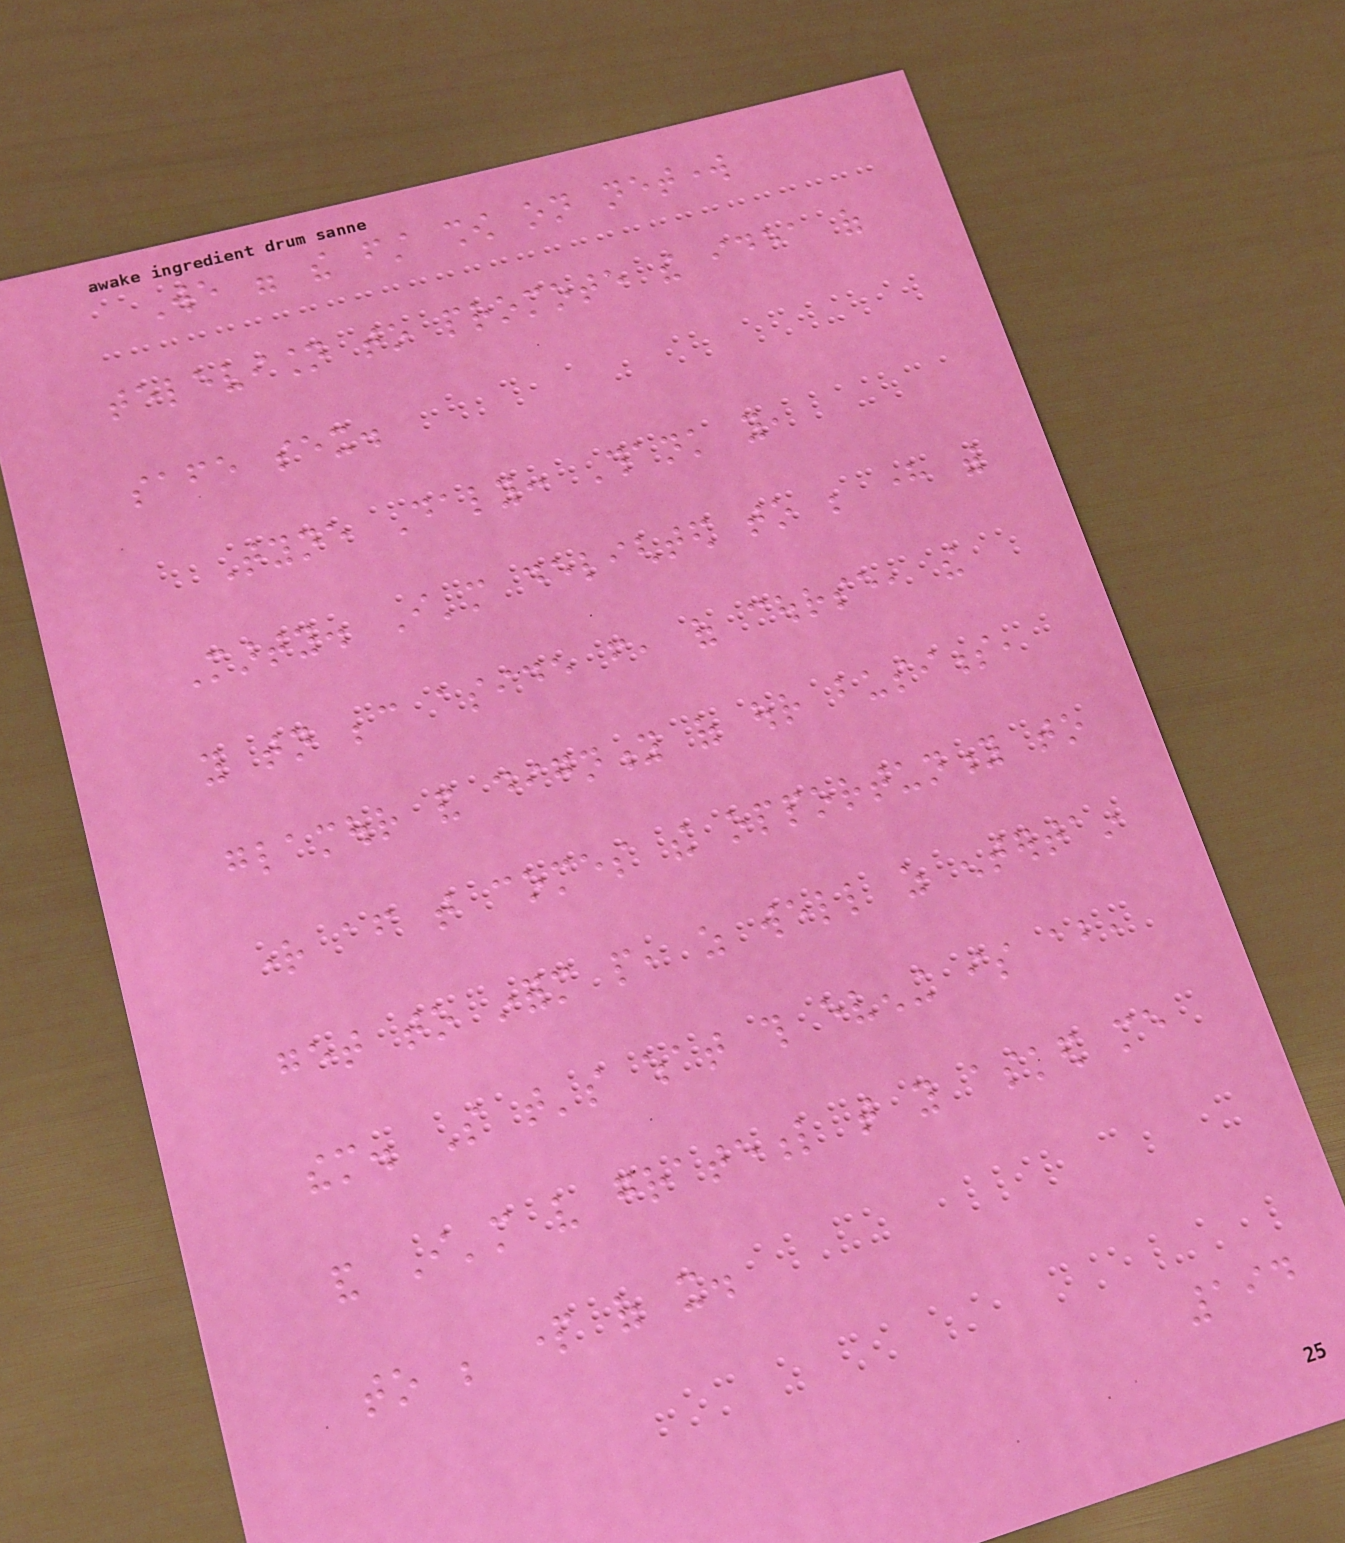We were the first show on network
television to promote the idea of
safe sex.
Tyne Daly: Thank you,
Marty. I'm delighted to be here with
you tonight because aside from, of course, the
glamour and dignity of our business,
right after that comes the opportunity to
get to inform people, as well as entertain
them. So that's what this evening is about,
and I'm very grateful that you asked me
to be part of it.
194
